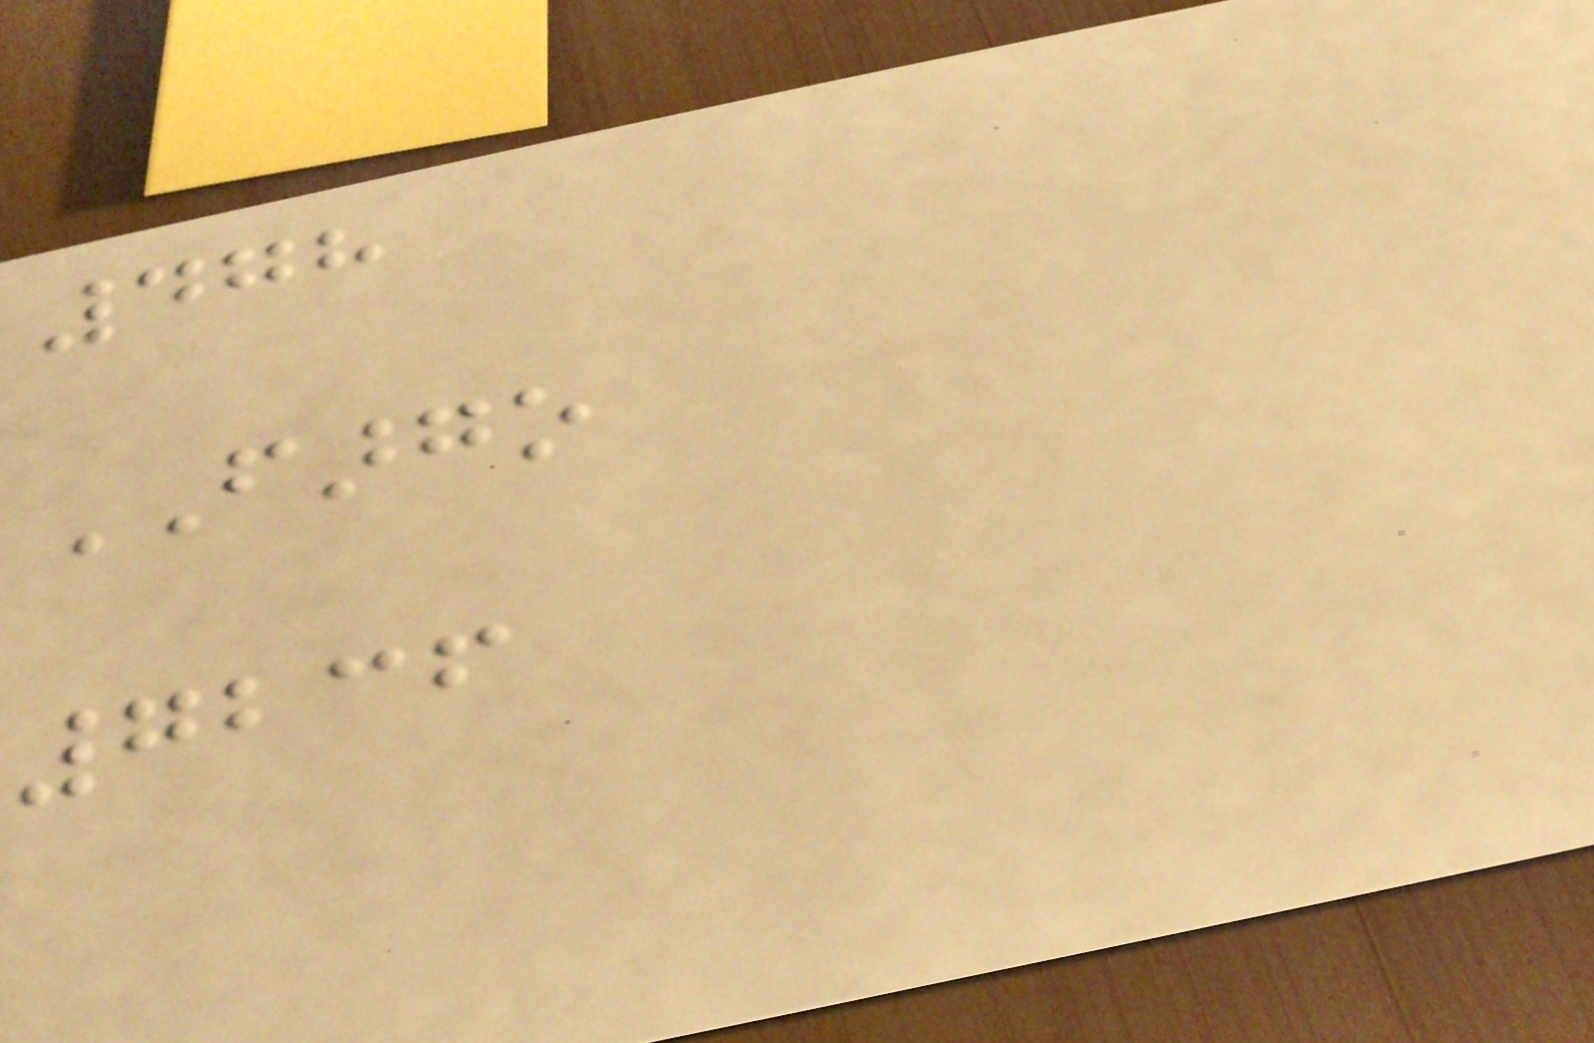478
FARGO
7236
